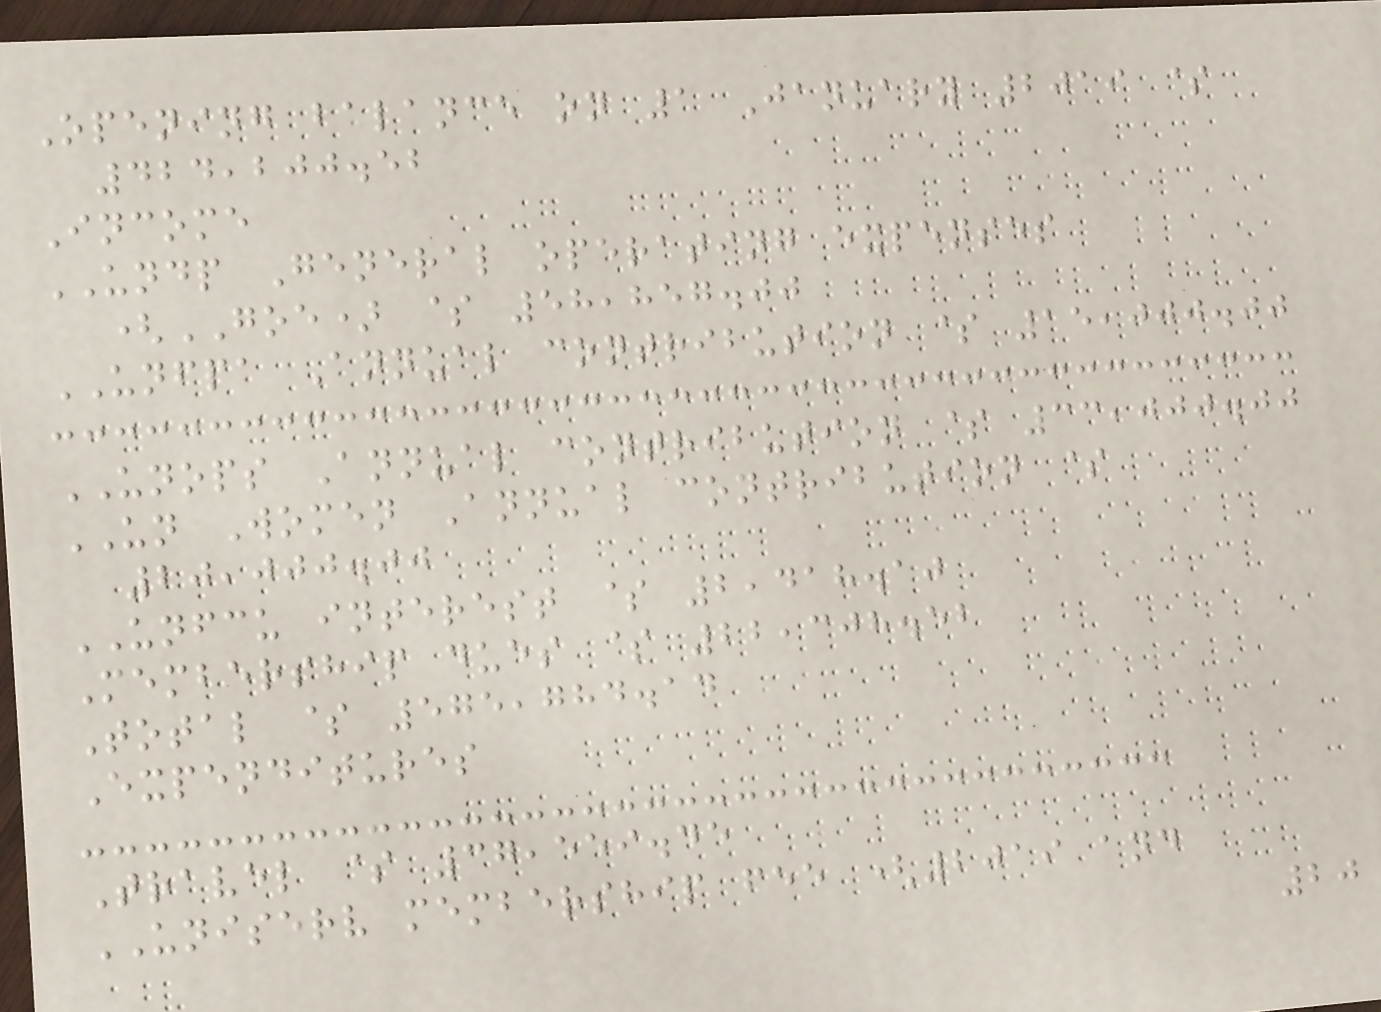Opening balance on 1 January 2019 $
424,200.52
Income
UNDP General operating expenses
(GOE) $ 58,857.00
UNFPA Annual contribution $ 15,000.00
UNOPS Annual contribution $ 33,000.00
UN Women Annual contribution $
20,000.00
UNFCU interest $ 2,418.10
Membership dues $ 22,308.52
Total $ 575,784.14
Expenditures
Travel $ 37,559.45
UNISERV membership fee (2019 and
20
